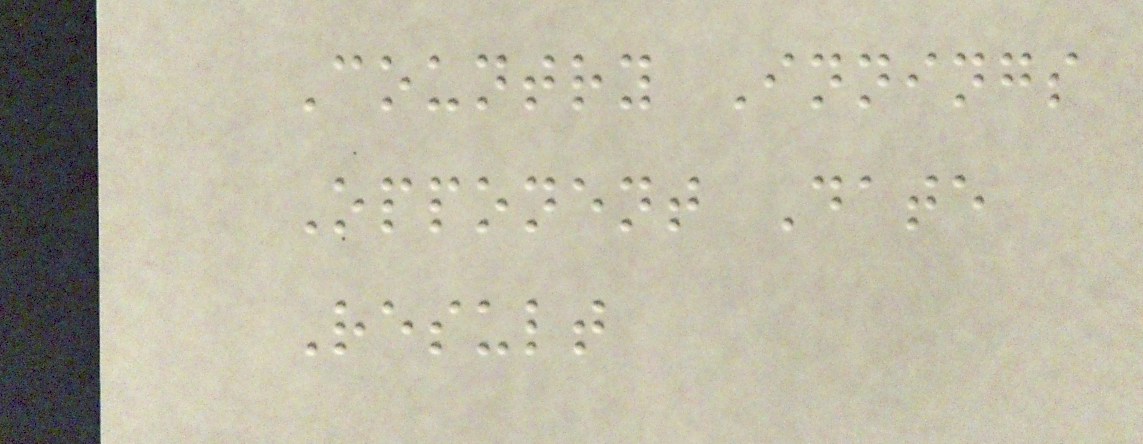Country Innings
Opponent Date
Result
